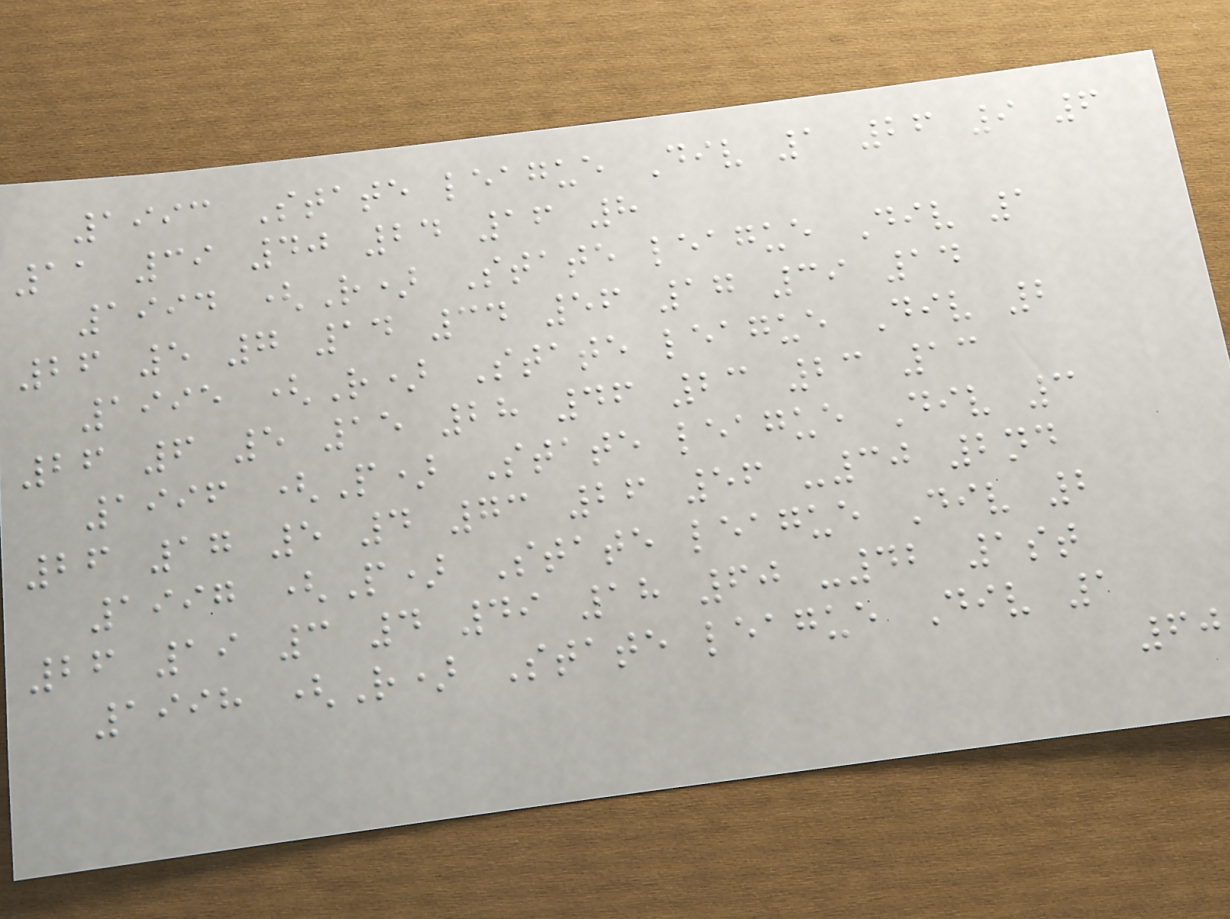1993 State league Div 1 26 9 6
11 39 40 24 16 8
1994 (R) State league Div 1
26 5 7 14 34 56 17 39 14
1995 (R) State league Div 2
26 6 5 15 28 46 23 23 13
1996 (P) State league Div 3
26 17 5 4 73 26 56 -30 2nd
1997 (P) State league Div 2
26 19 3 4 49 18 60 -42 1st
1998 (R) State league Div 1
60
